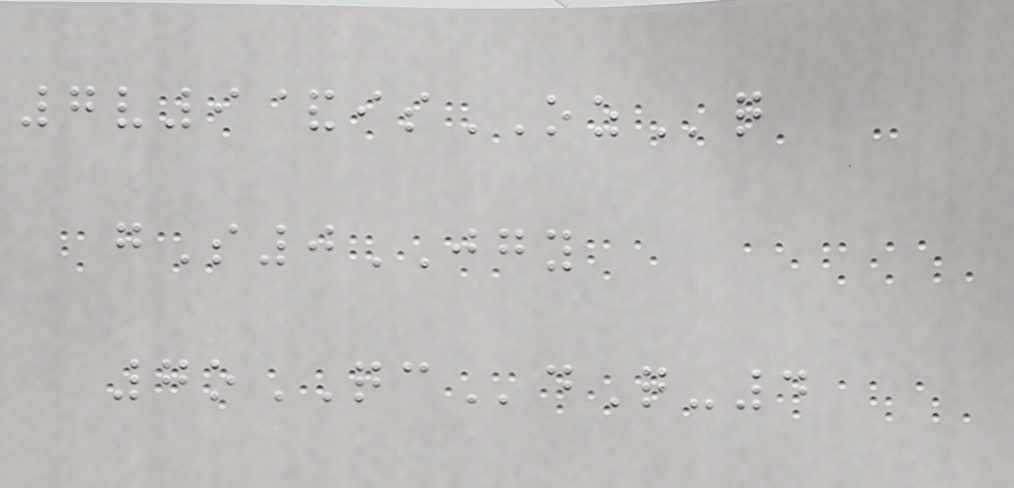7v9&isOZq
gS0JGY
7oQCdQ-4
